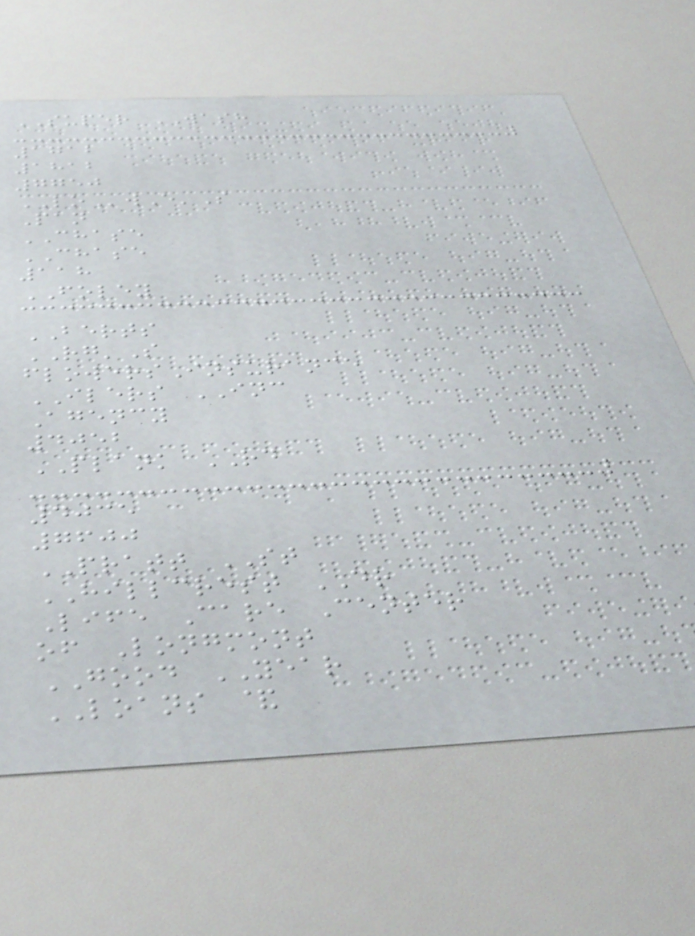SUPER WASH
1712
1812
7750
LOwE'S
Pan
CHASE
CHASE
118
FOLEY
BERTS
RG'S
flowersInsurance
ILERS INC
Agency
4052
PLANK RD
4035
7600
PRATT ST
HILLCREST DR
Life Care Center
of Longmont
GOOD YEAR
LOANS &
